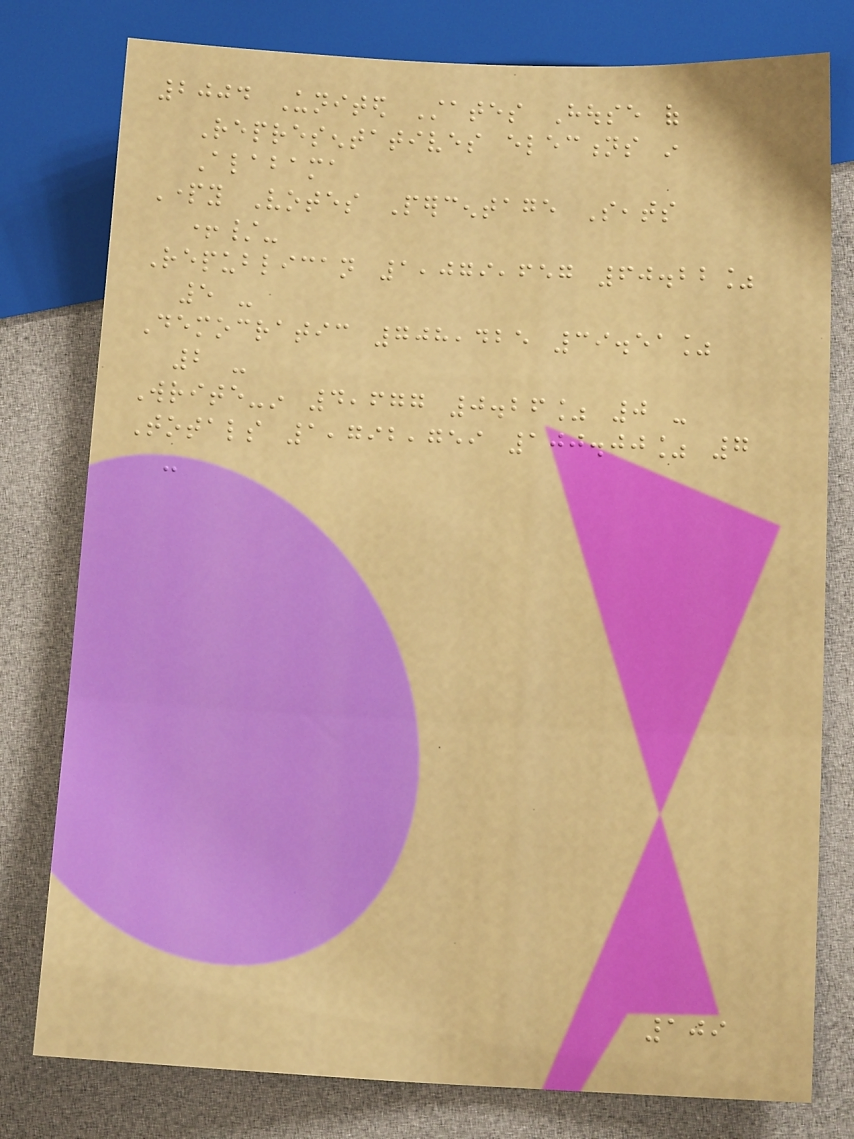2004 United States House of
Representatives elections in
Alabama
Party Votes Percentage Seats
+/-
Republican 1,079,657 60.22%
5 -
Democratic 708,425 39.51%
2 -
Write-in 4,677 0.26% 0 -
Totals 1,792,759 100.00% 7
-
109
